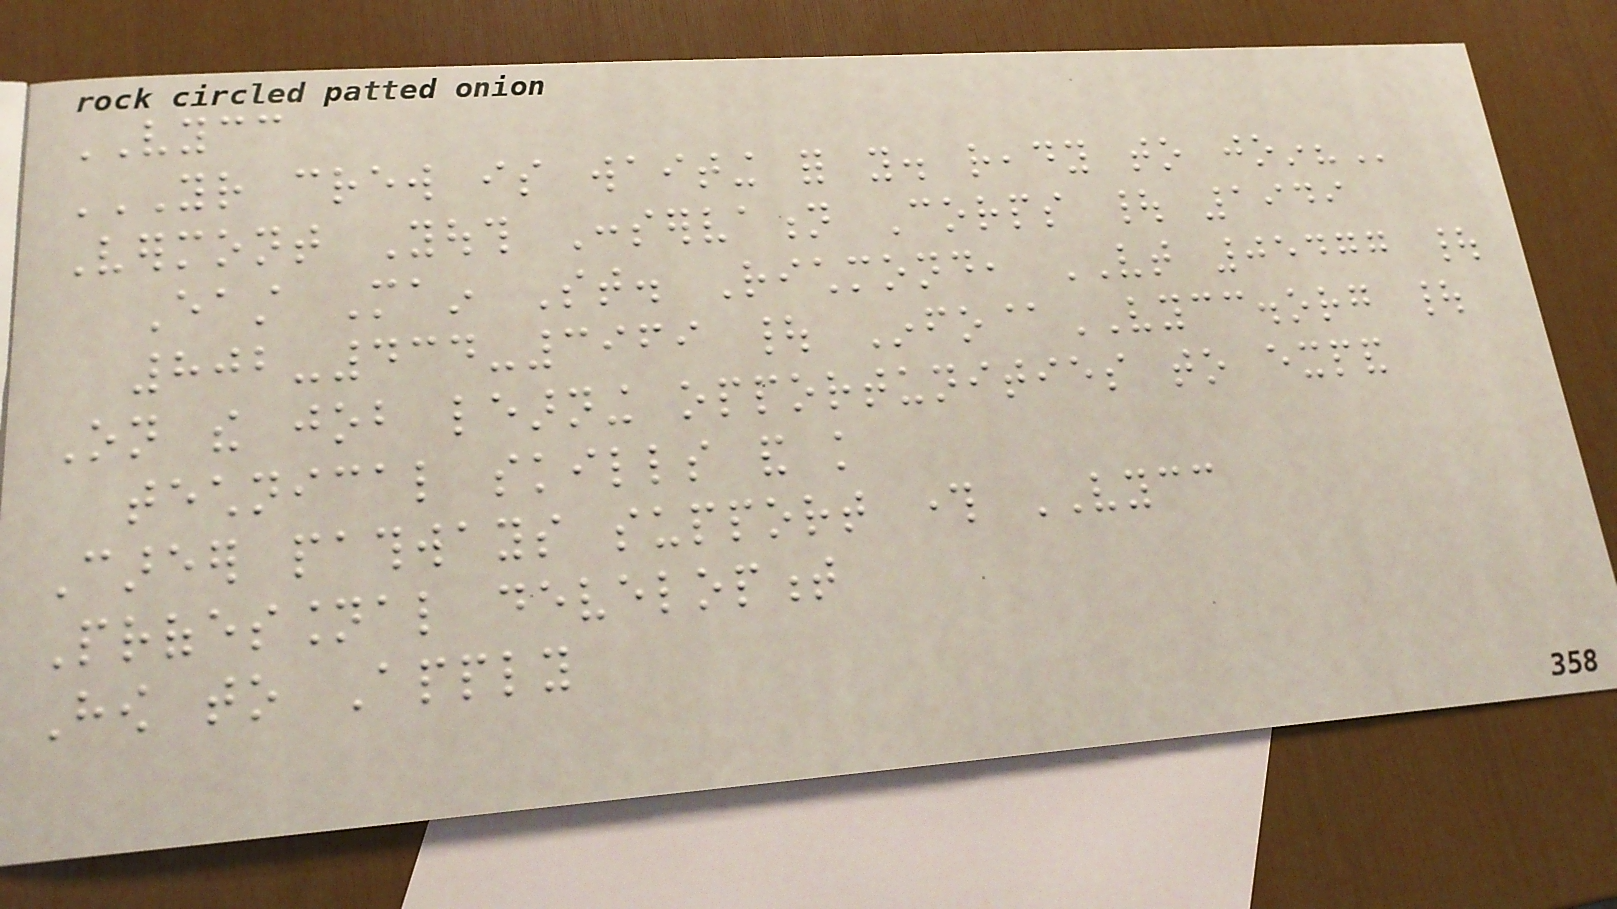VYCC
YOUR CREW IS WAITING FOR YOU. READY TO JOIN?
Vermont Youth Conservation Corps | 1949
East Main St. Richmond, VT 05477 |
802-434-3969 | Info@VYCC.org |
On the job learning opportunities to expand
technical skills and knowledge
Career pathways support through VYCC
Professional development
How to Apply
